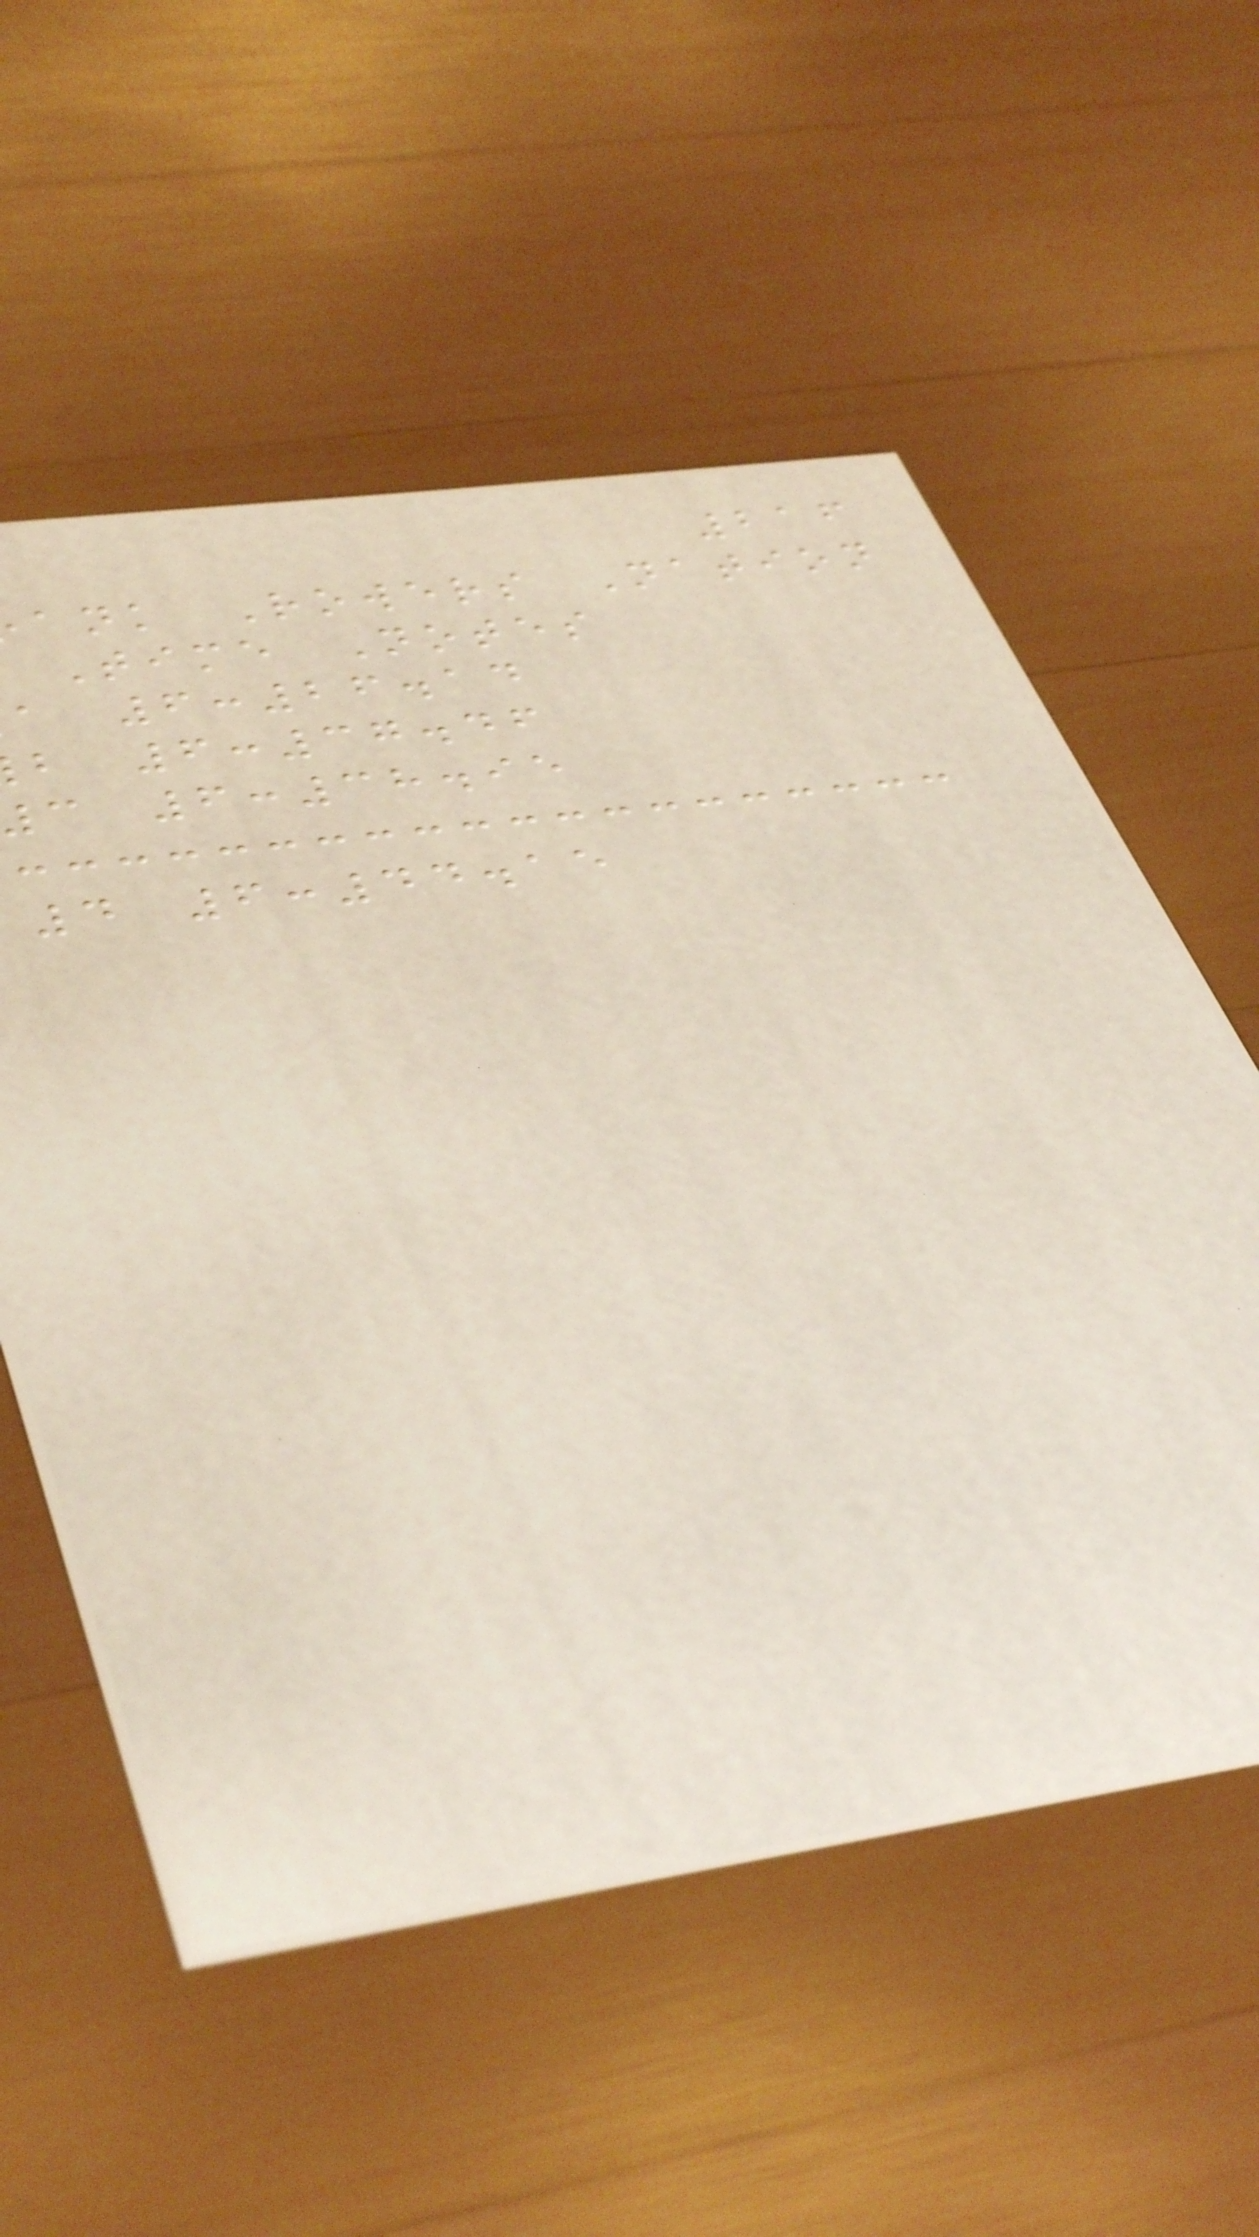216
ank Rowers Nation
Time Notes
a 6:26.14
b 6:37.46
c 6:38.95
4 6:44.15
